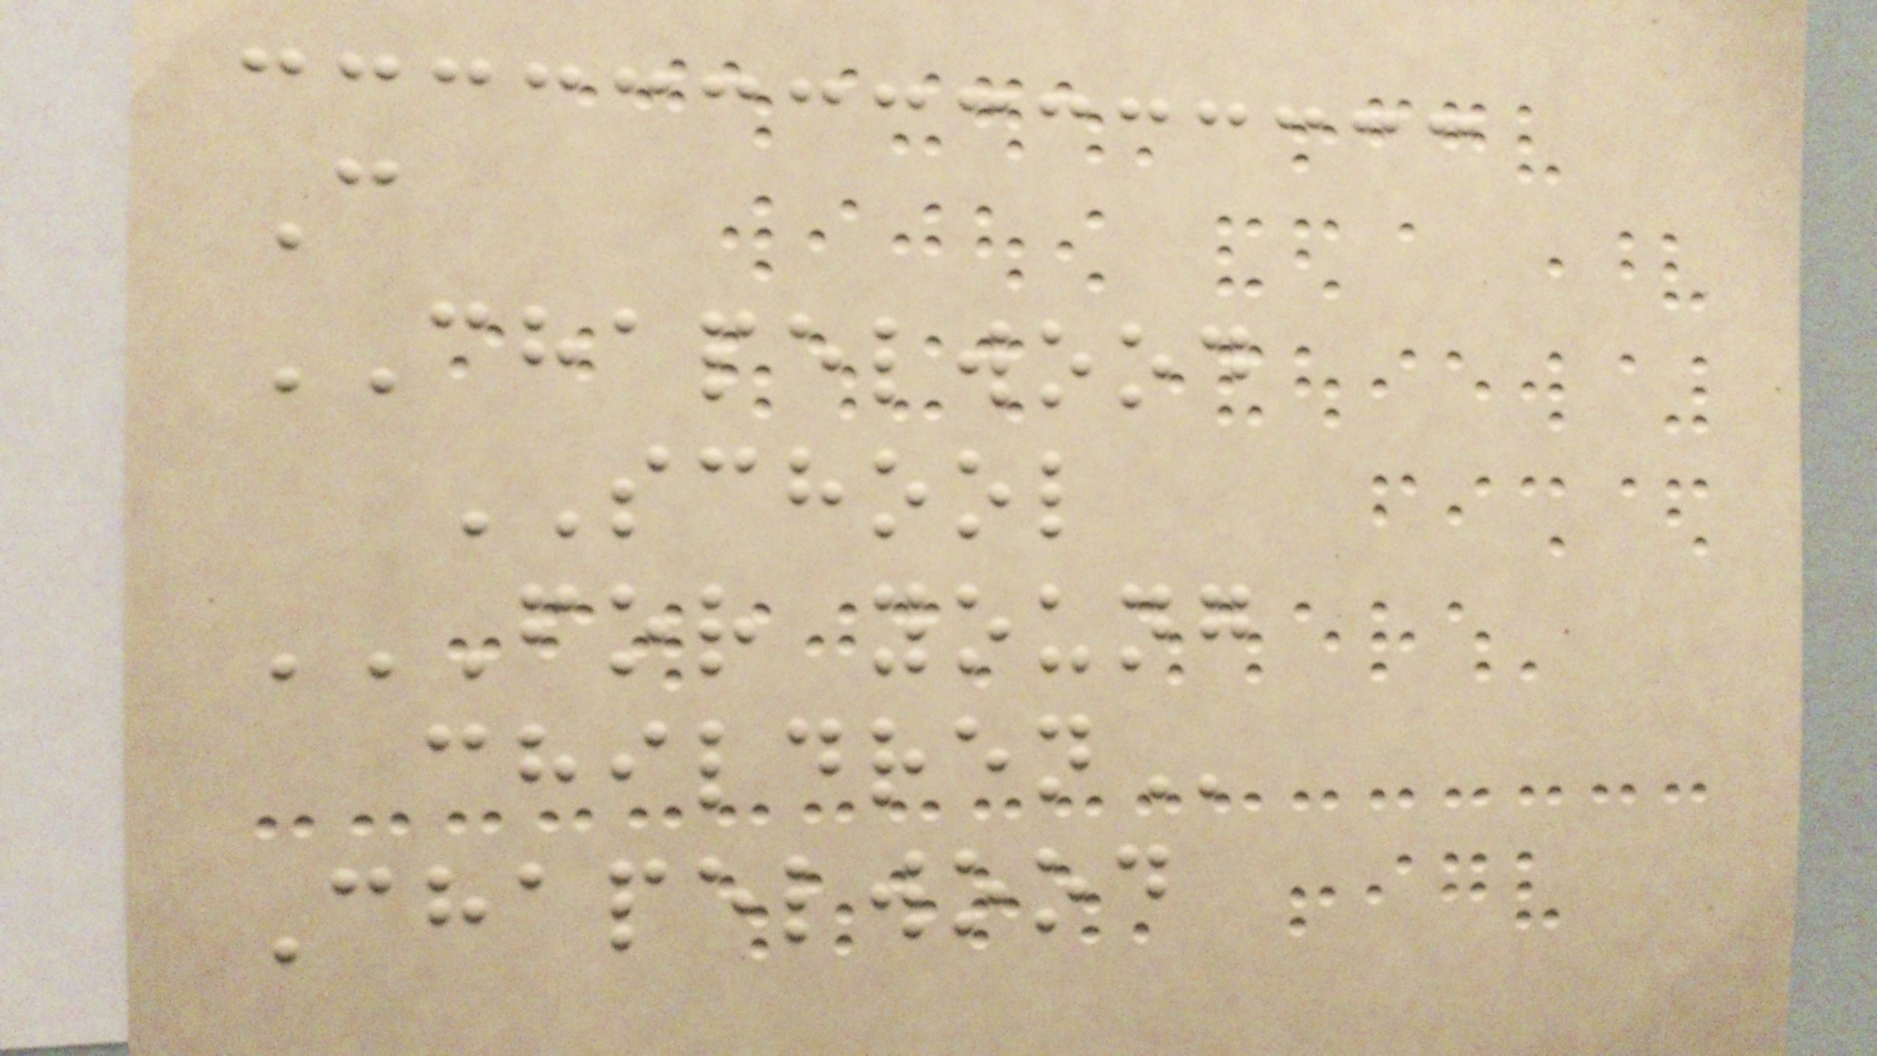C
CHAPELWOOD
SCHOOL
FOR YOUNG
CHILDREN
Chapelwood
